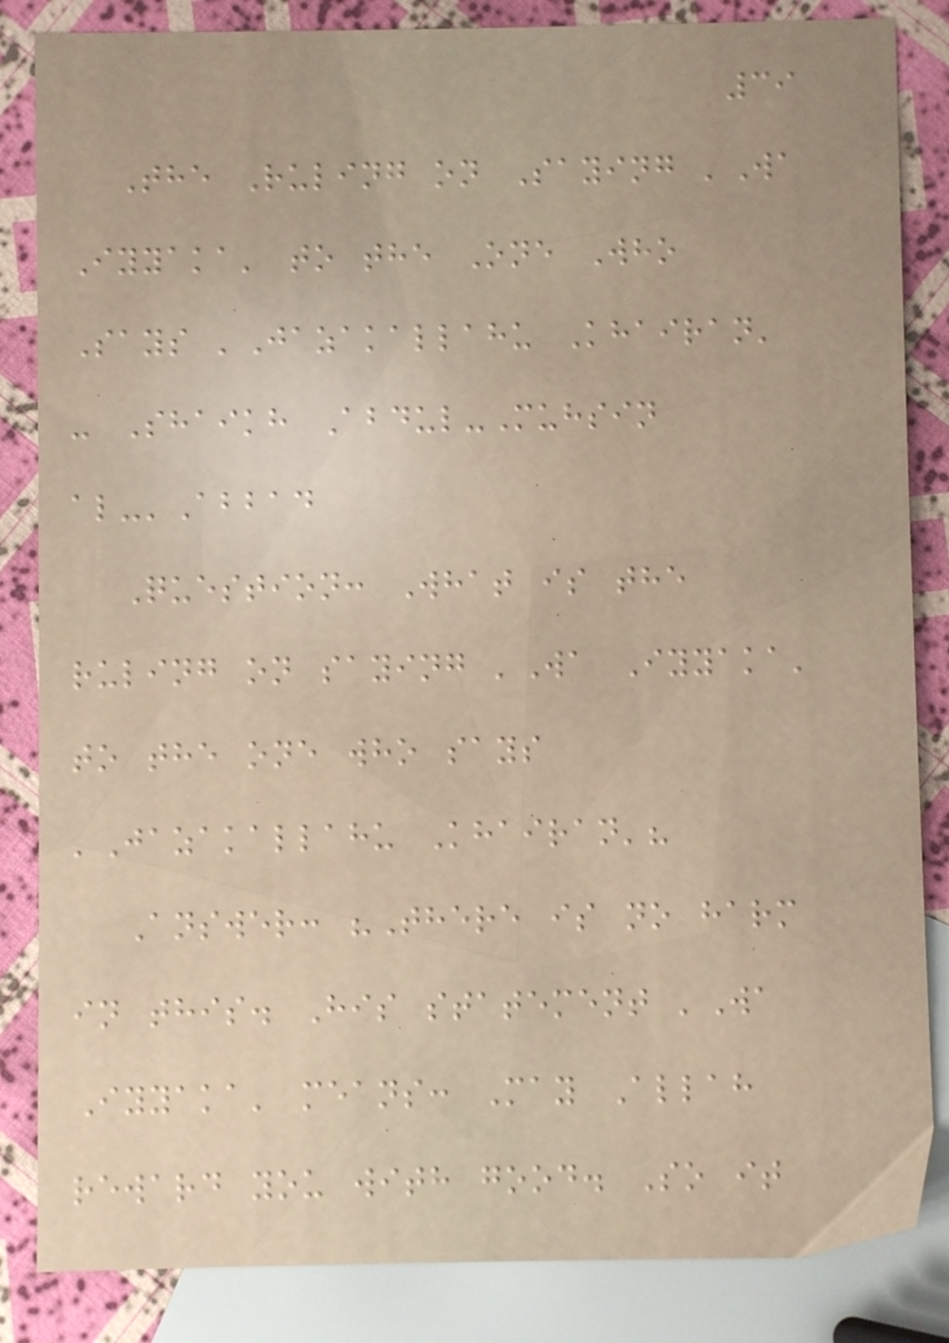39
The Ruling on Saying 'Wa
Iyyaka' to the One Who
Says 'Jazakallahu Khairan'
- Shaikh Abdul-Muhsin
al-'Abbad
Question: What is the
ruling on saying 'Wa Iyyaka'
to the one who says
'Jazakallahu Khairan'?
Answer: "There is no harm
in this. His statement 'Wa
Iyyaka' means: May Allah
reward you with good. So it
